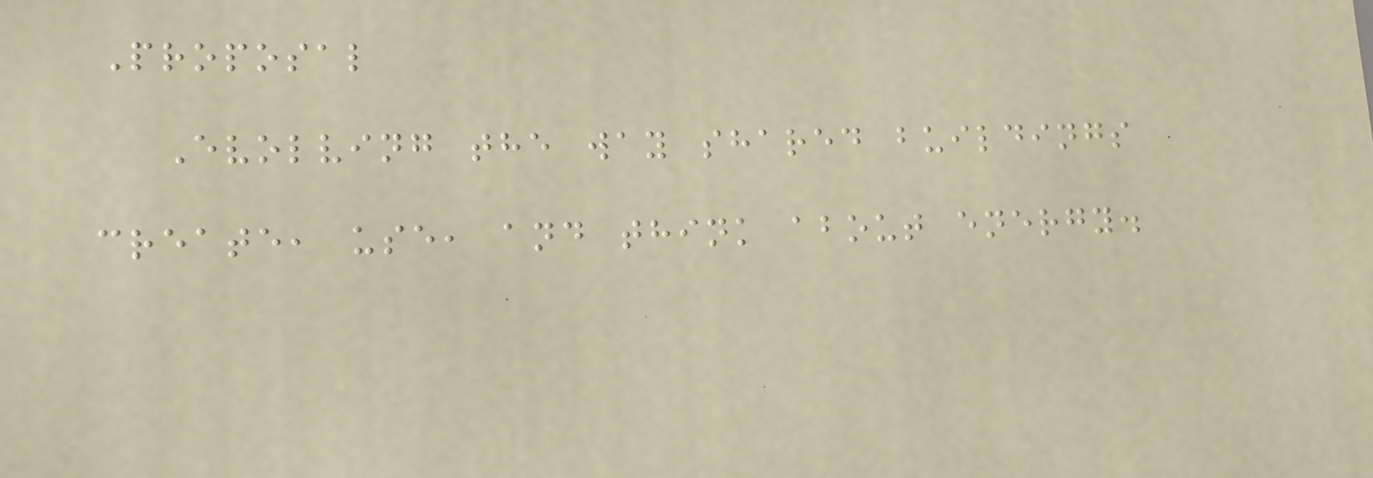Proposal
Evolving the way shared buildings
create, use, and think about energy.
